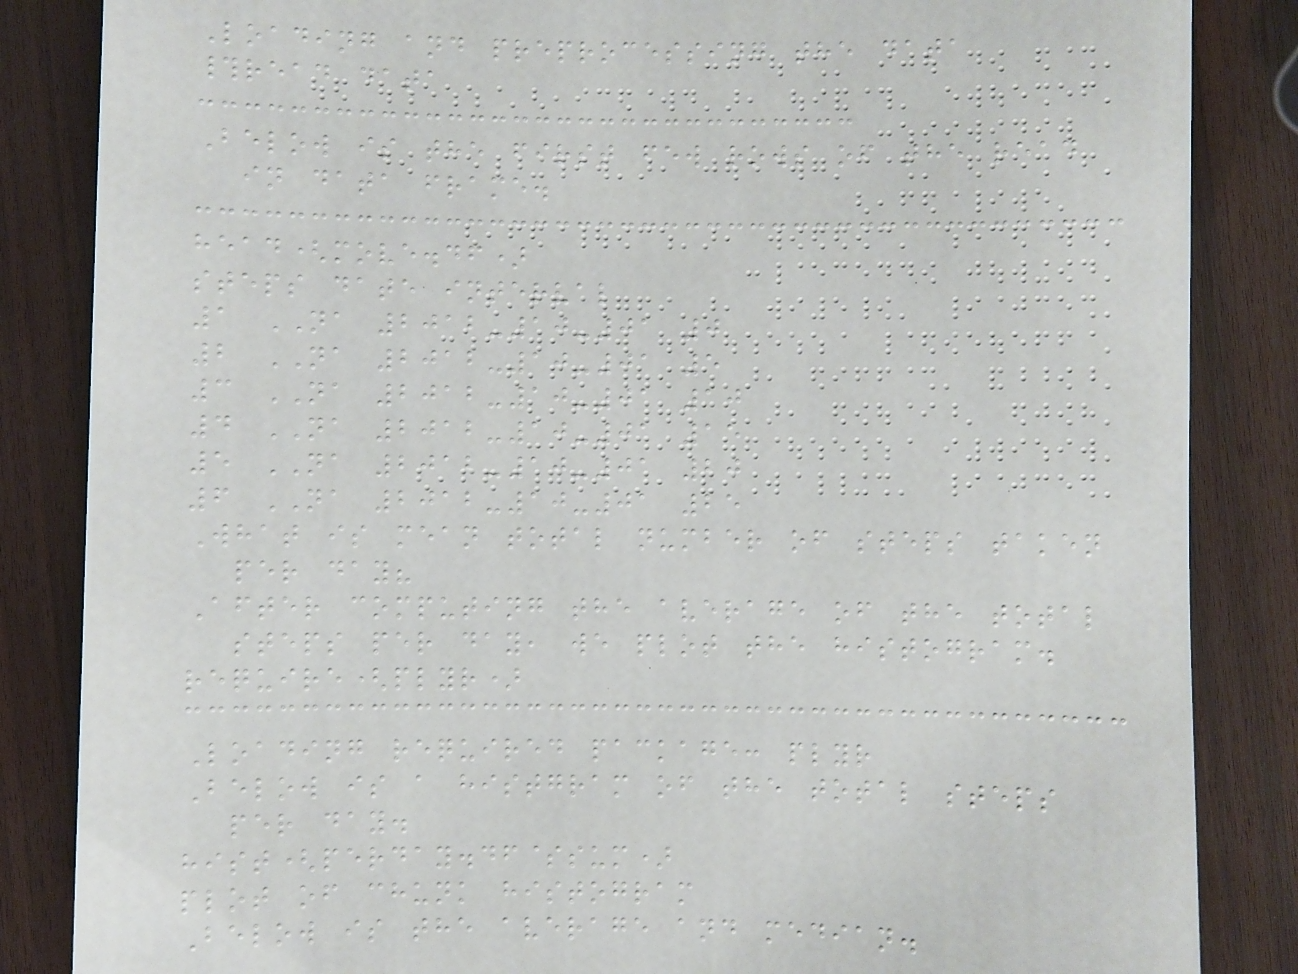Loading and preprocessing the data
#read data
Below is the first few rows of the read
in data frame.
head(move.df)
steps date interval
1 NA 2012-10-01 0
2 NA 2012-10-01 5
3 NA 2012-10-01 10
4 NA 2012-10-01 15
5 NA 2012-10-01 20
6 NA 2012-10-01 25
What is mean total number of steps taken
per day?
After computing the average of the total
steps per day, we plot the histogram.
require(plyr)
Loading required package: plyr
Below is a histgram of the total steps
per day.
hist(perday.df$sum)
plot of chunk histogram
Below is the average and median.
